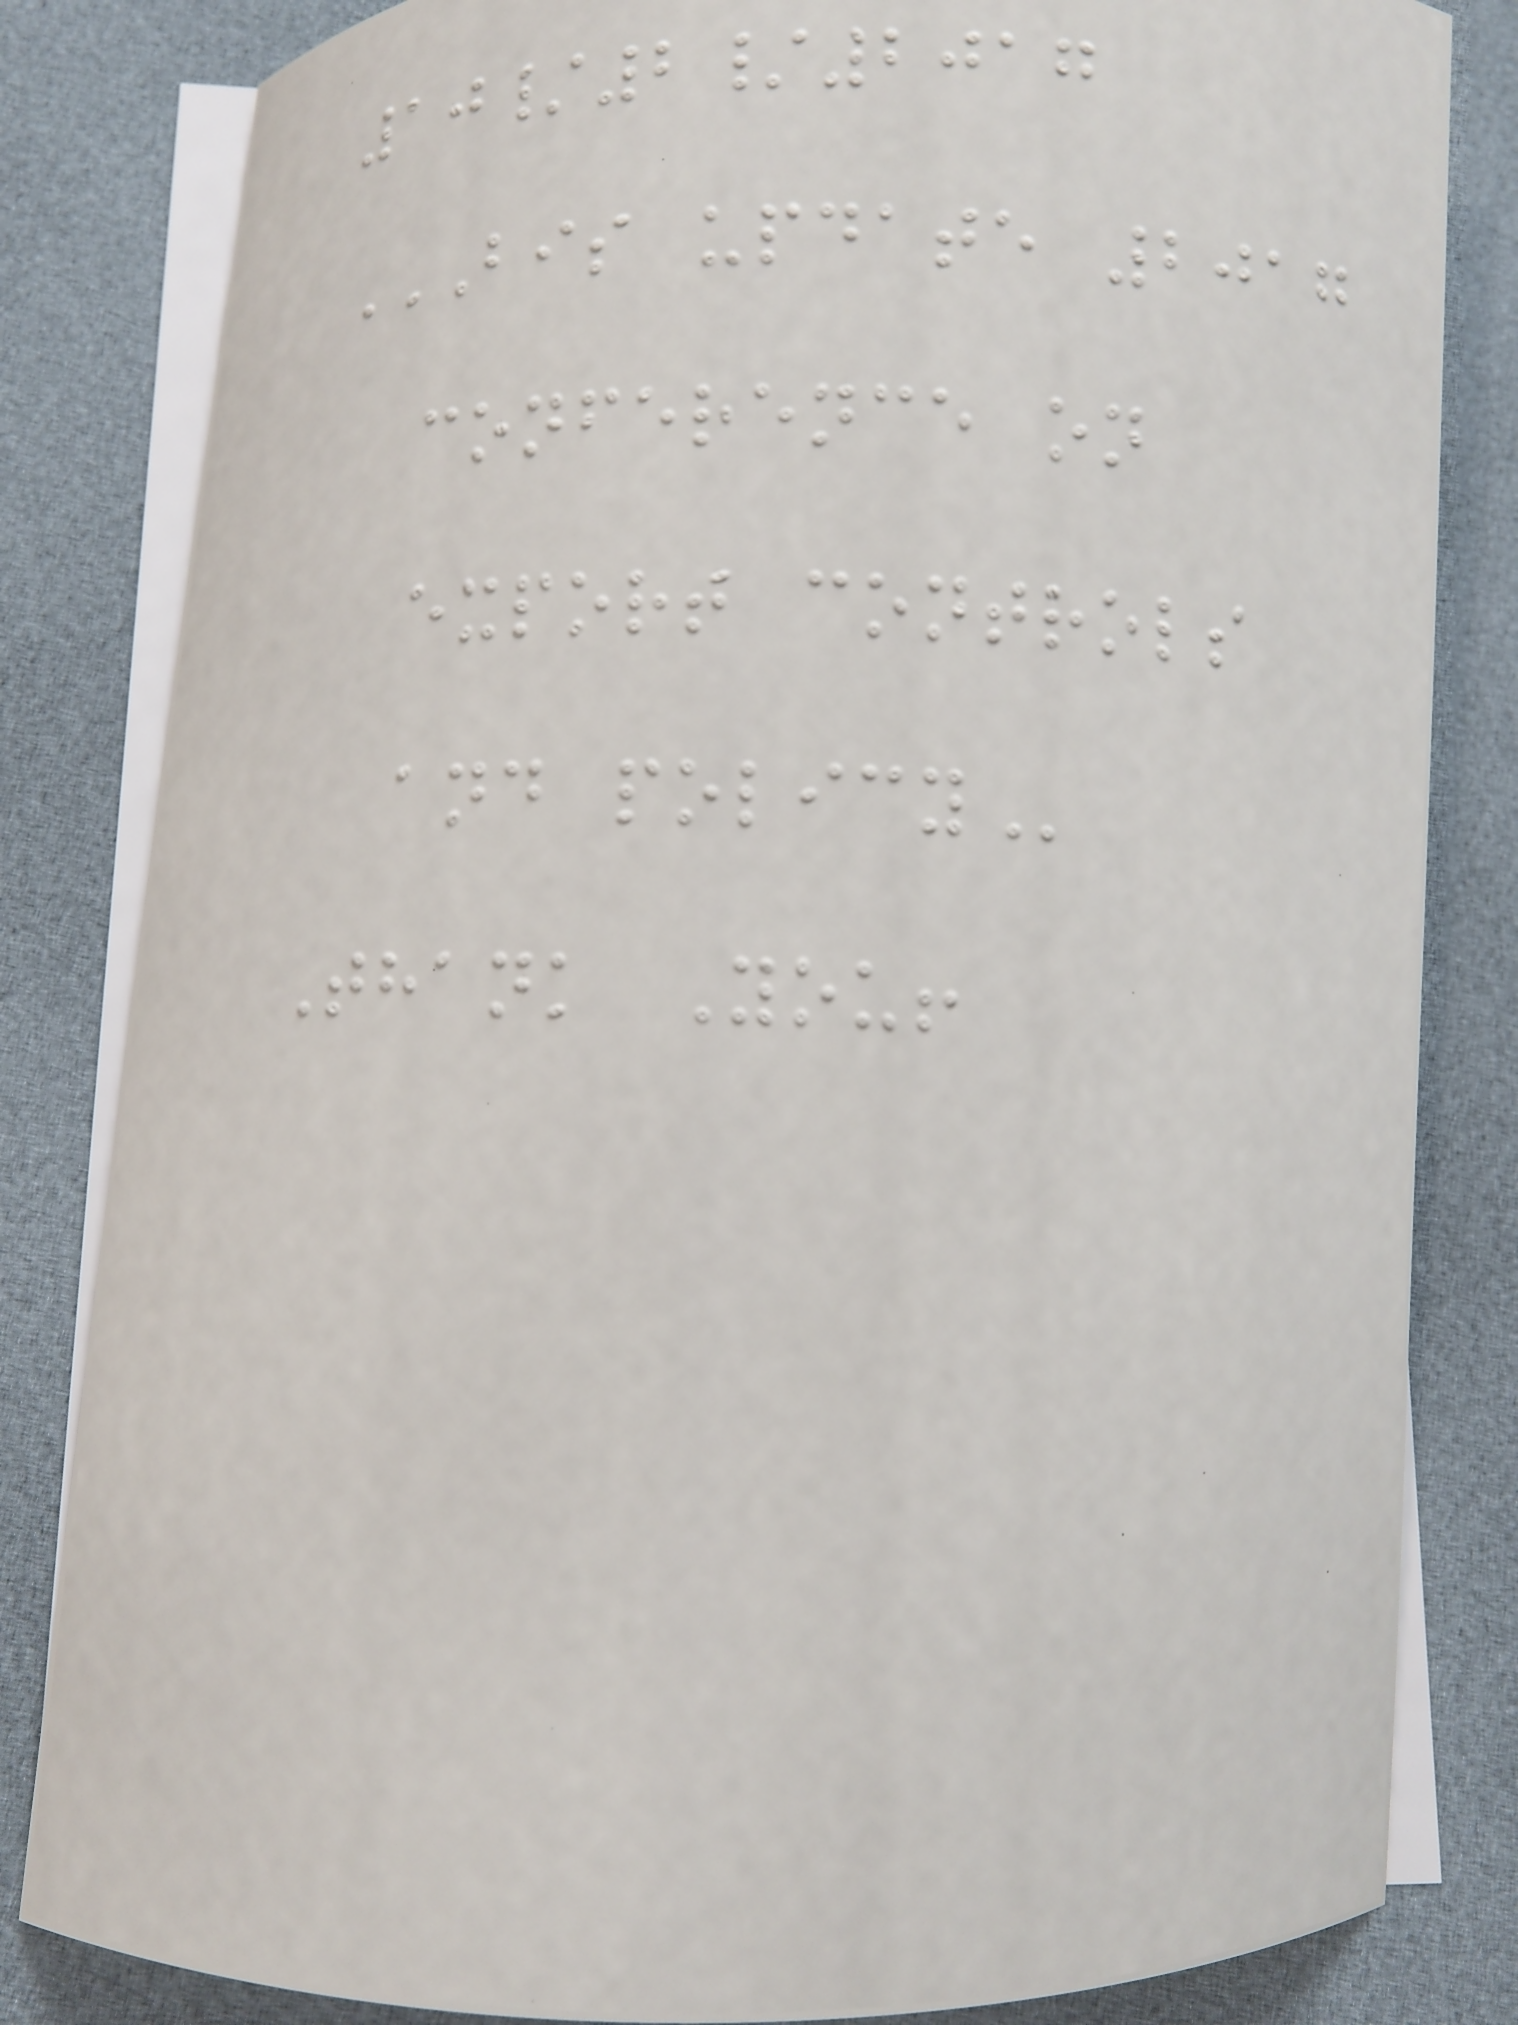10/2/2017
BIS UPDATE 2017
CONFERENCE ON
EXPORT CONTROLS
AND POLICY
Thank You!
